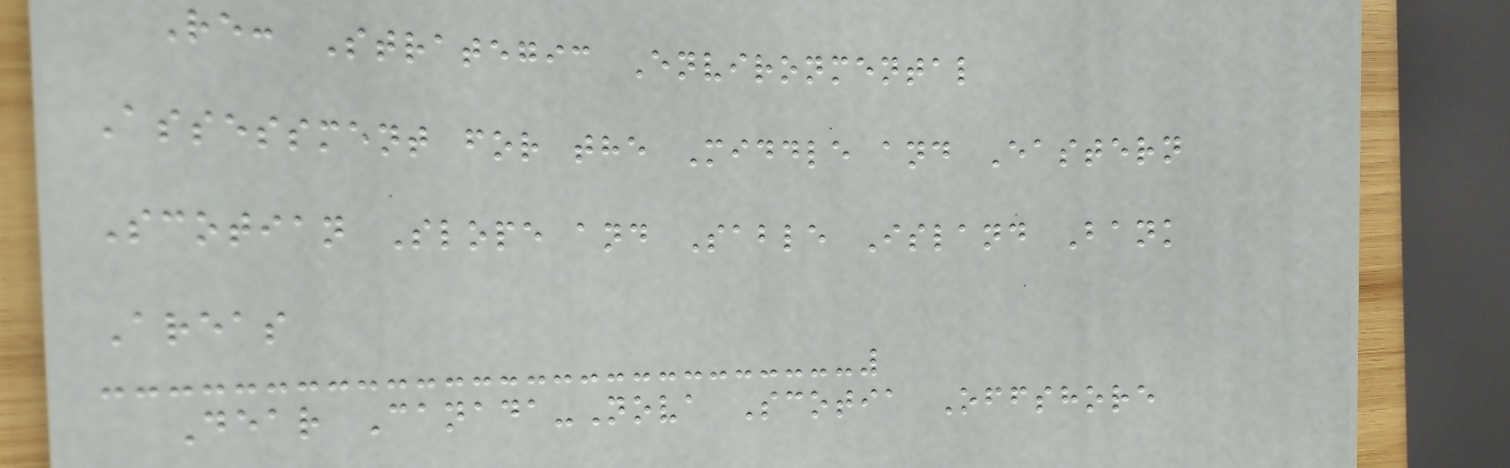Re: Strategic Environmental
Assessment for the Middle and Eastern
Scotian Slope and Sable Island Bank
Areas
Dear Canada-Nova Scotia Offshore
